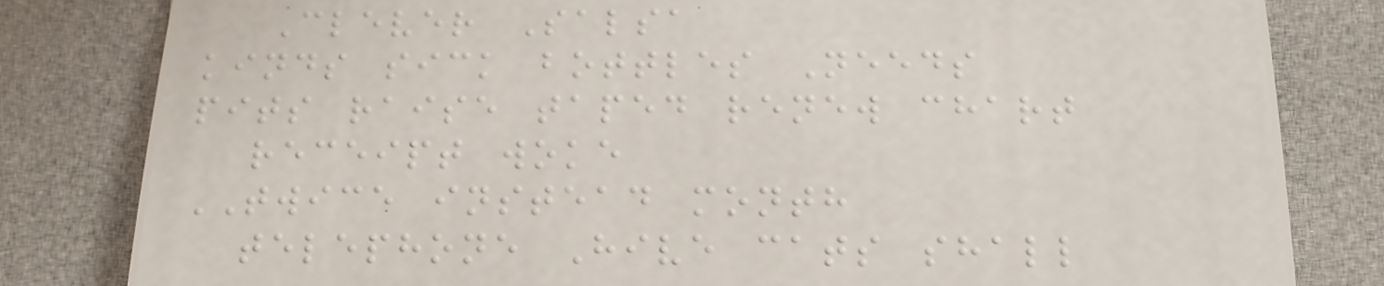Clever Salsa
kinds sick bottles Needs
pits raise taped renew chart
receipt woke
TWICE instead month
telephone Hive cats shall
